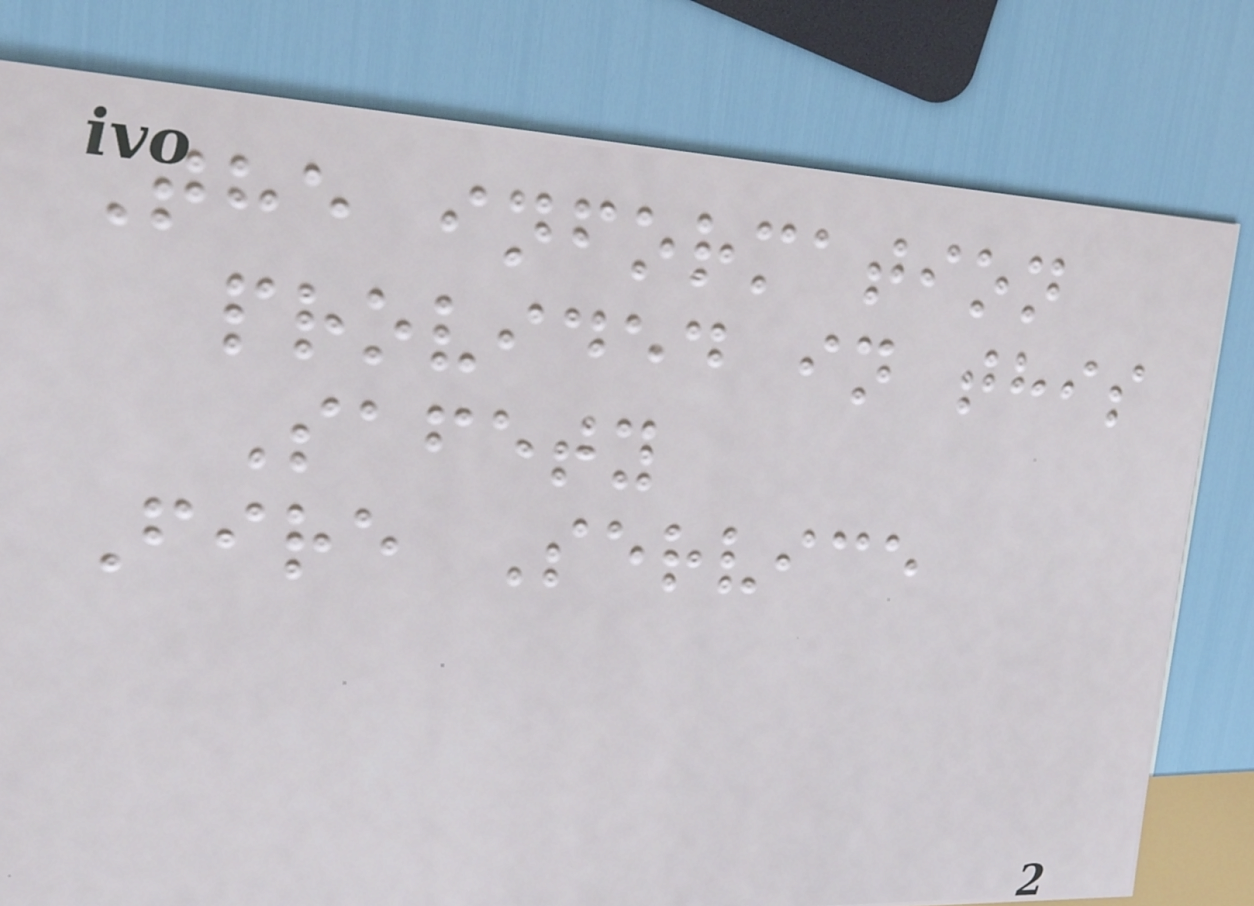The information
provided in this
Safety
Fire Service
